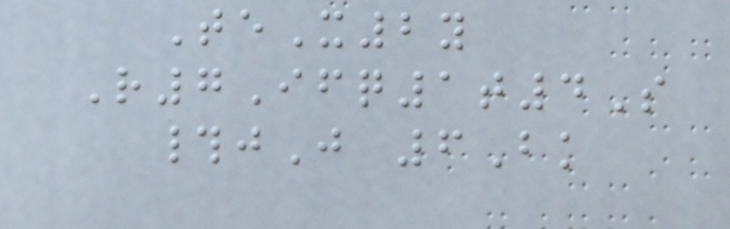TeX2y
R7Ifq1t4S
#jJ 6Bk
